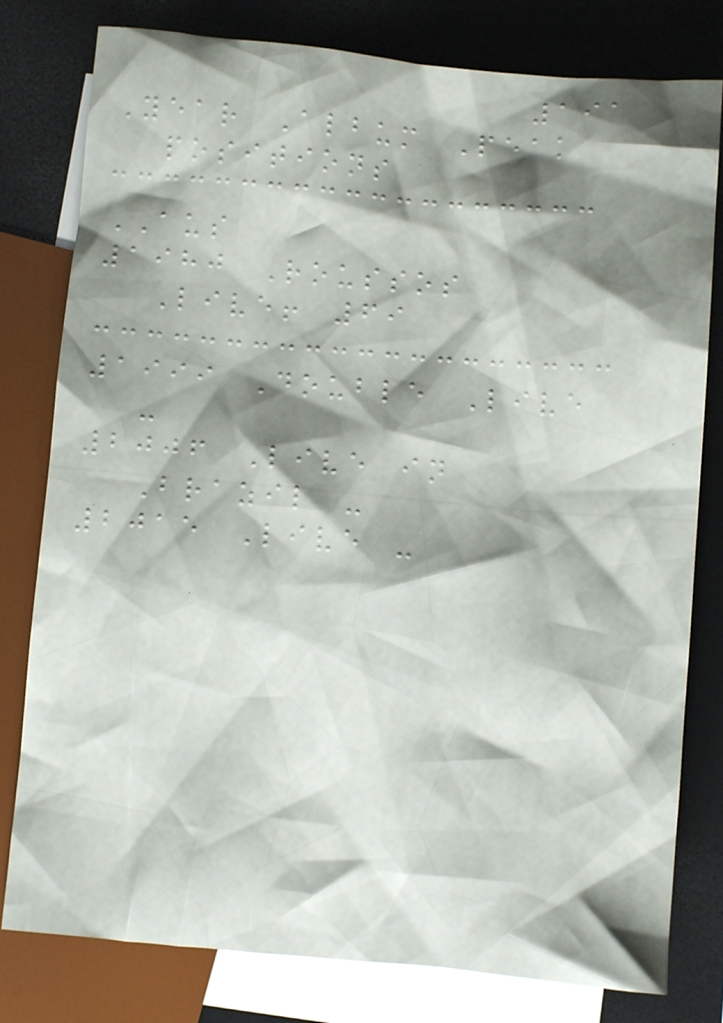191
Year Album Peak
positions
AUS
1980 Roussos
Live! 69
1999 Double Live
-
2006 Live in
Brazil -
2015 Live -
